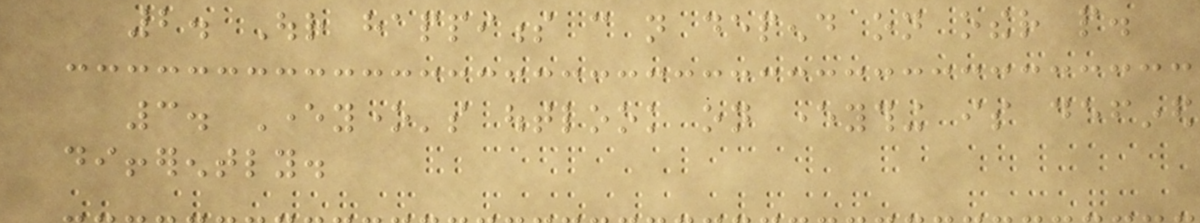2. Our happiness can not depend on other people.
3. Everyone's outlook on everything is defined
differently.
